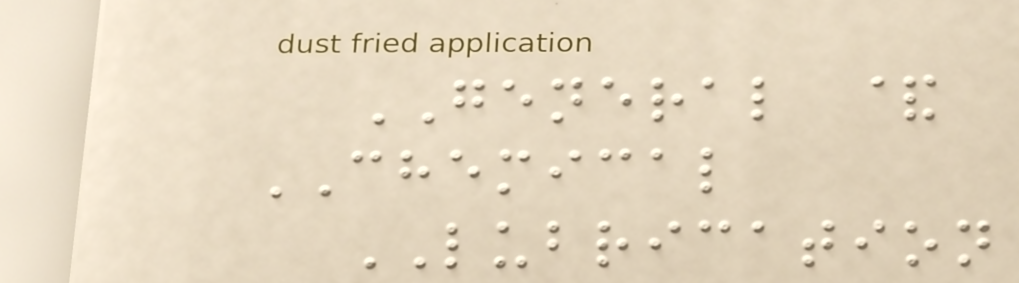GENERAL &
CHEMICAL
LUBRICATION
